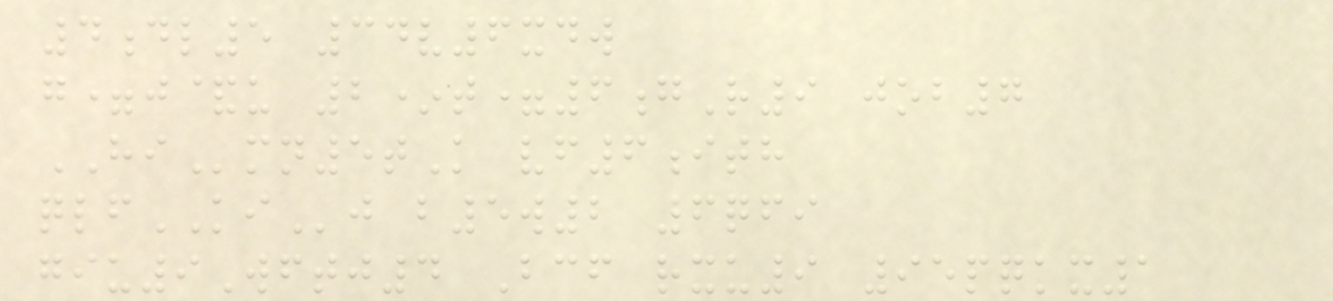4dl5 34v6xdw
g=j&u 2*t=6gR9 job7
HImn5tK vf6ith
qlfKIj b5w2 6qfi
giu9Wftj4 Bcf rxu9 95pqkx1
